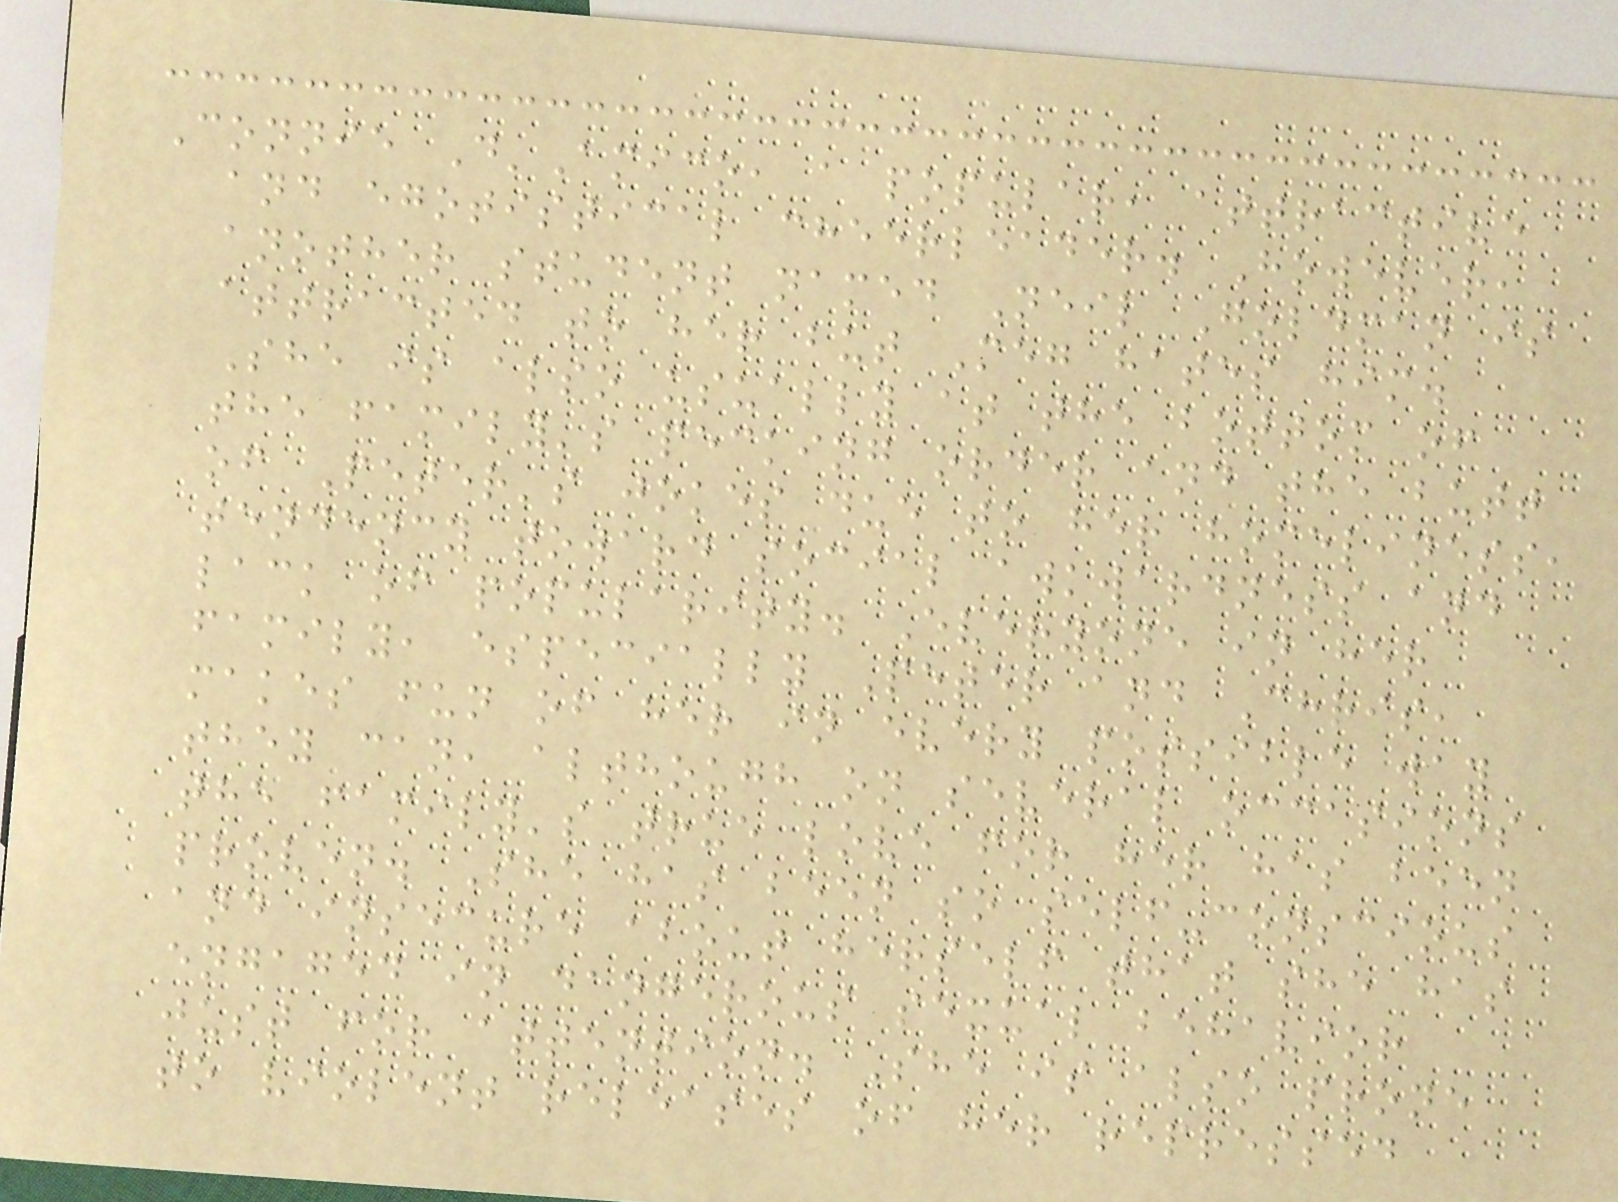Connie D'Amico, a popular, attractive
and egotistical cheerleader. However,
another student named Neil Goldman is
attracted to her but Meg hates him.
She is also usually at the bottom of
the family's pecking order and the butt
of Peter's jokes due to her homeliness,
tendency toward social awkwardness and
lack of popularity. Everyone in her
family, especially Peter and Chris,
makes fun of her in every possible way
they can, although on several occasions
the family's true love for her has been
proven. She has been so self-conscious
and insecure about herself that she has
engaged in dangerous sexual behavior
just for attention. She is also prone
to violent releases of her repressed
